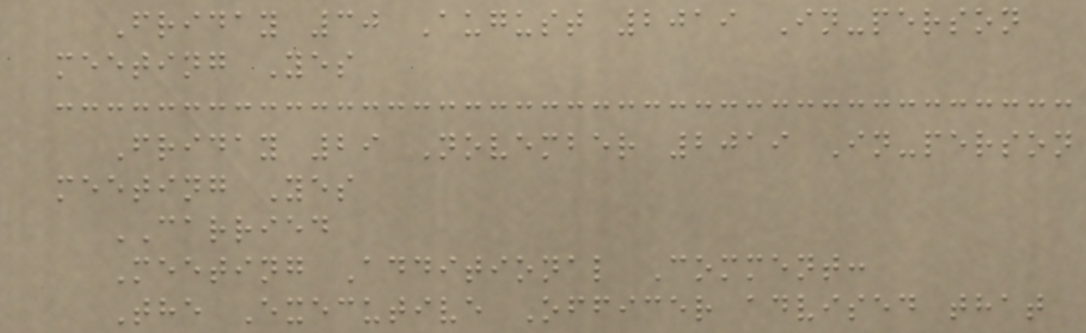Friday 30 August 2019 In-person
meeting Yes
Friday 29 November 2019 In-person
meeting Yes
CARRIED
Meeting Additional Comment:
The Executive Officer advised that
